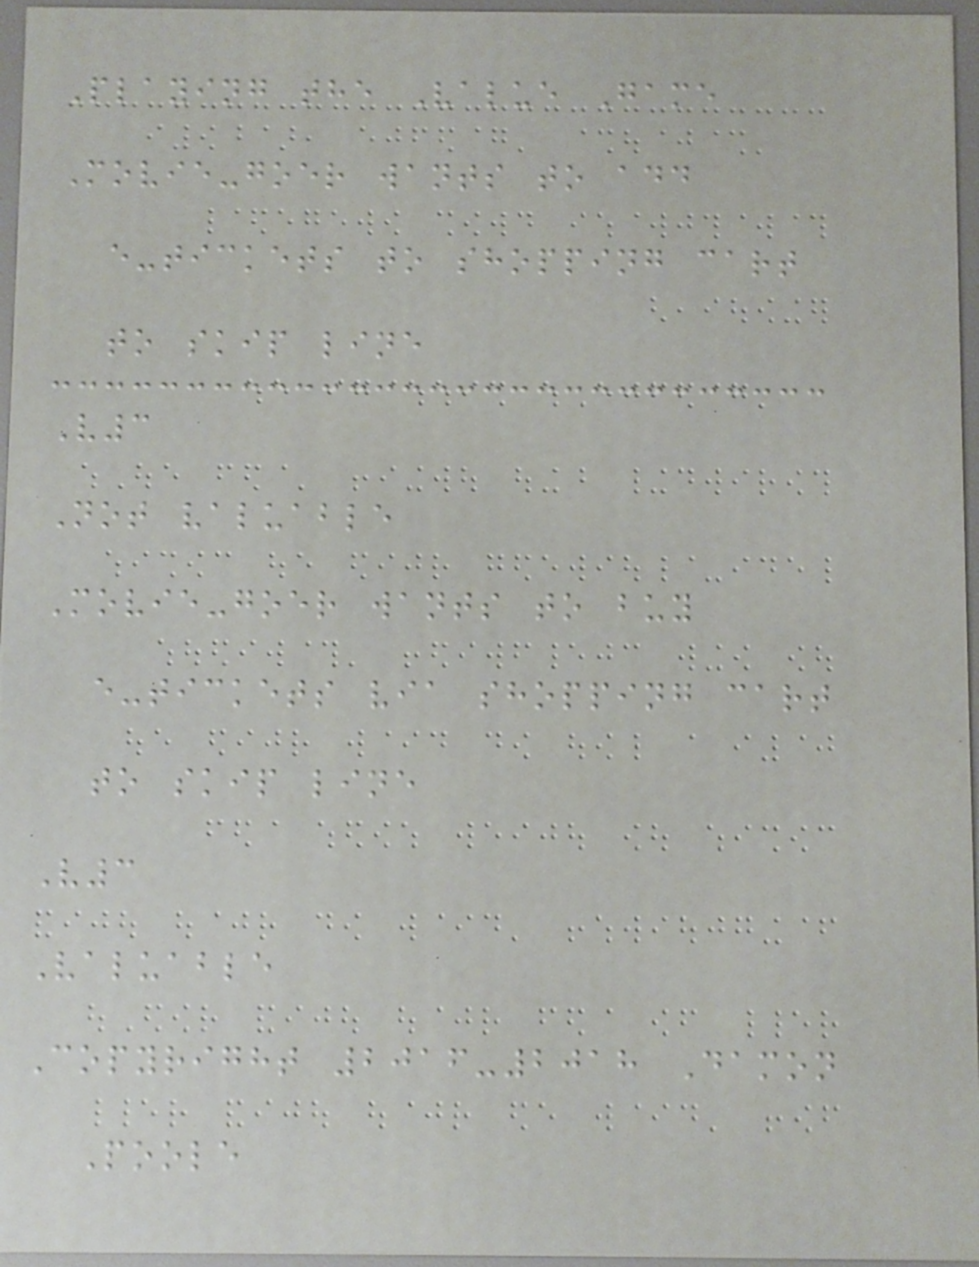Playing the Value Game
Movie-goer wants to add
e-tickets to shopping cart
to skip line
V3
Not valuable
Movie-goer wants to buy
e-tickets via shopping cart
to skip line
V3
Valuable
Copyright 2016-2018 Damon
Poole
